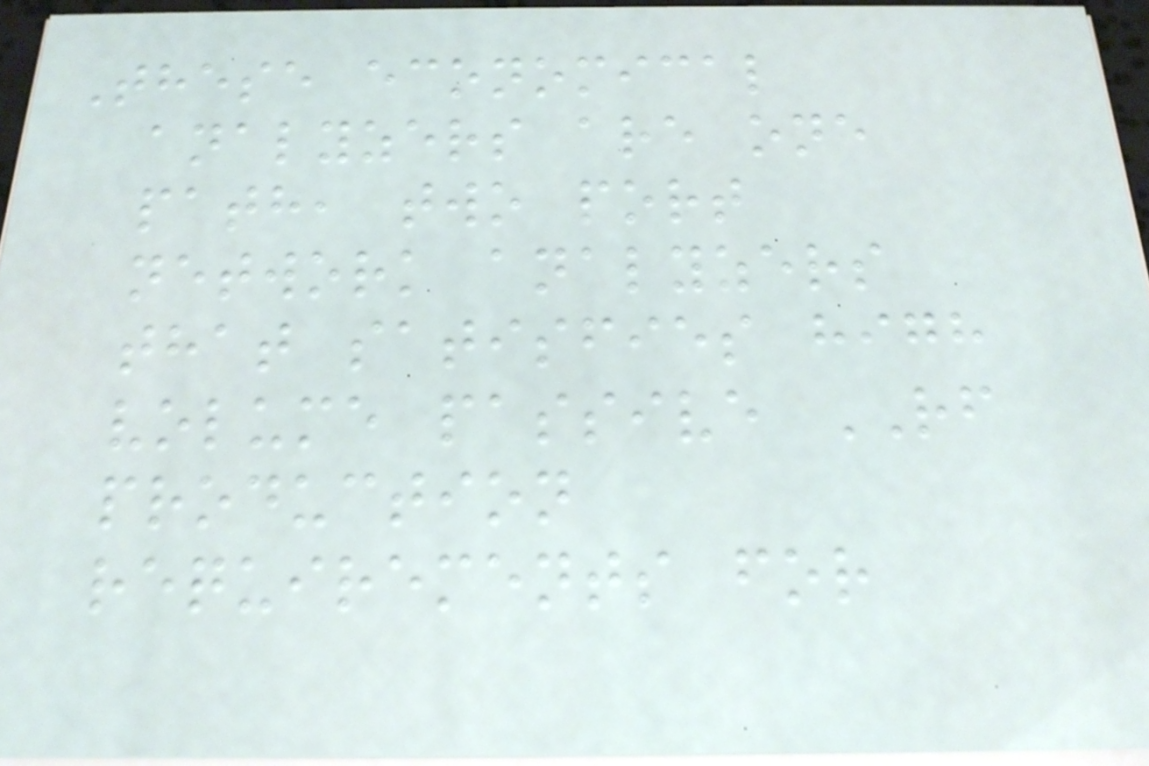These economical
analyzers are one
path, two port
network analyzers
that satisfies high
volume passive RF
production
requirements for
